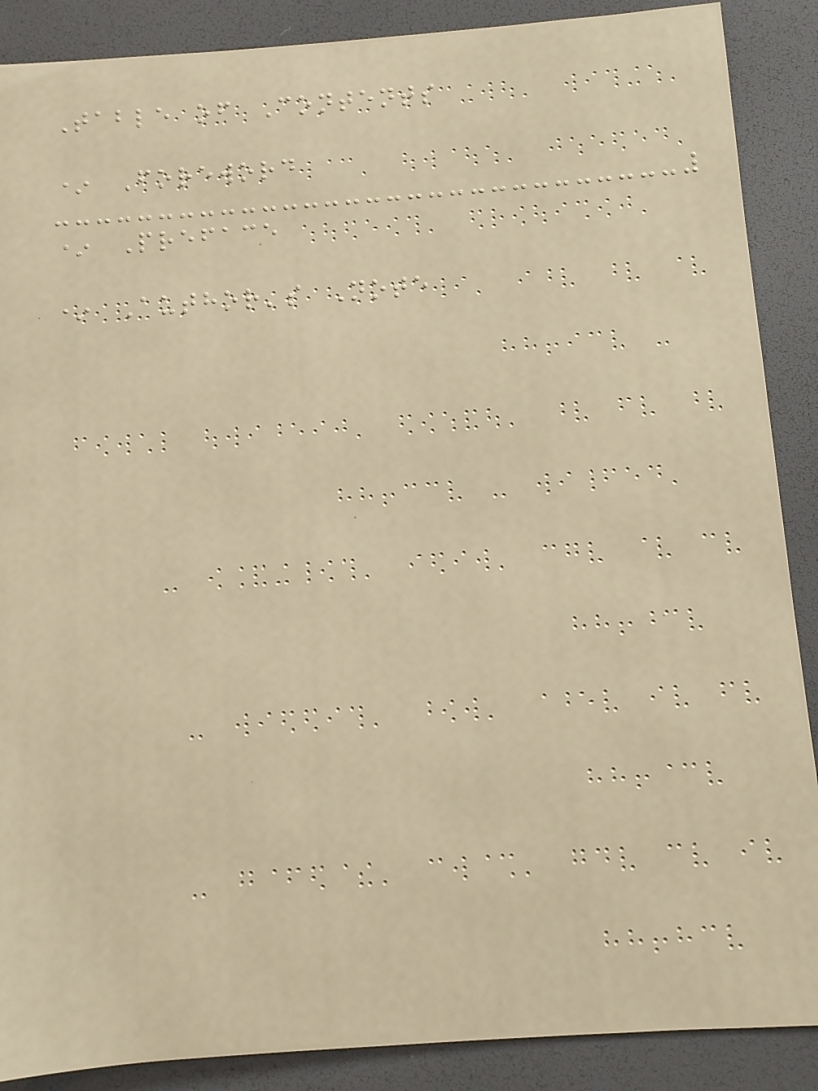Table of Contents
* Foreword
* Preface
* Author's Note
